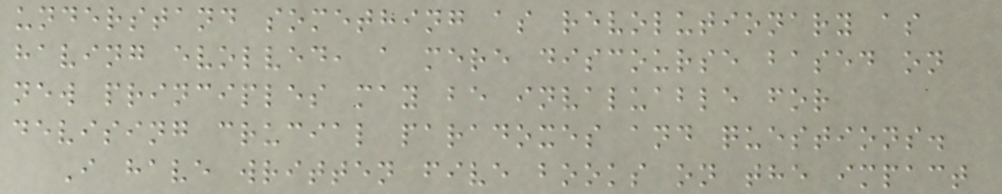understand something as revolutionary as
having evolved, a mere discourse based on
new principles may be invaluable for
devising crucial paradoxes and questions.
I have written five books on the impact
